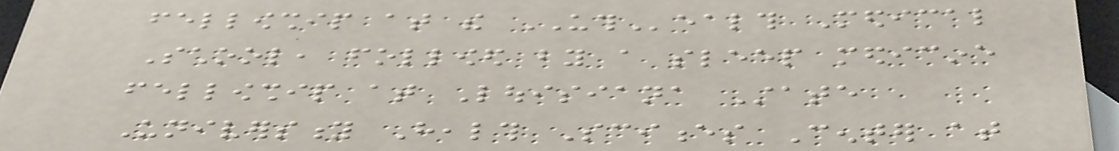fellowship at the UTHealth Medical
School, followed by a sleep medicine
fellowship at Louisiana State
University Health Sciences Center at
